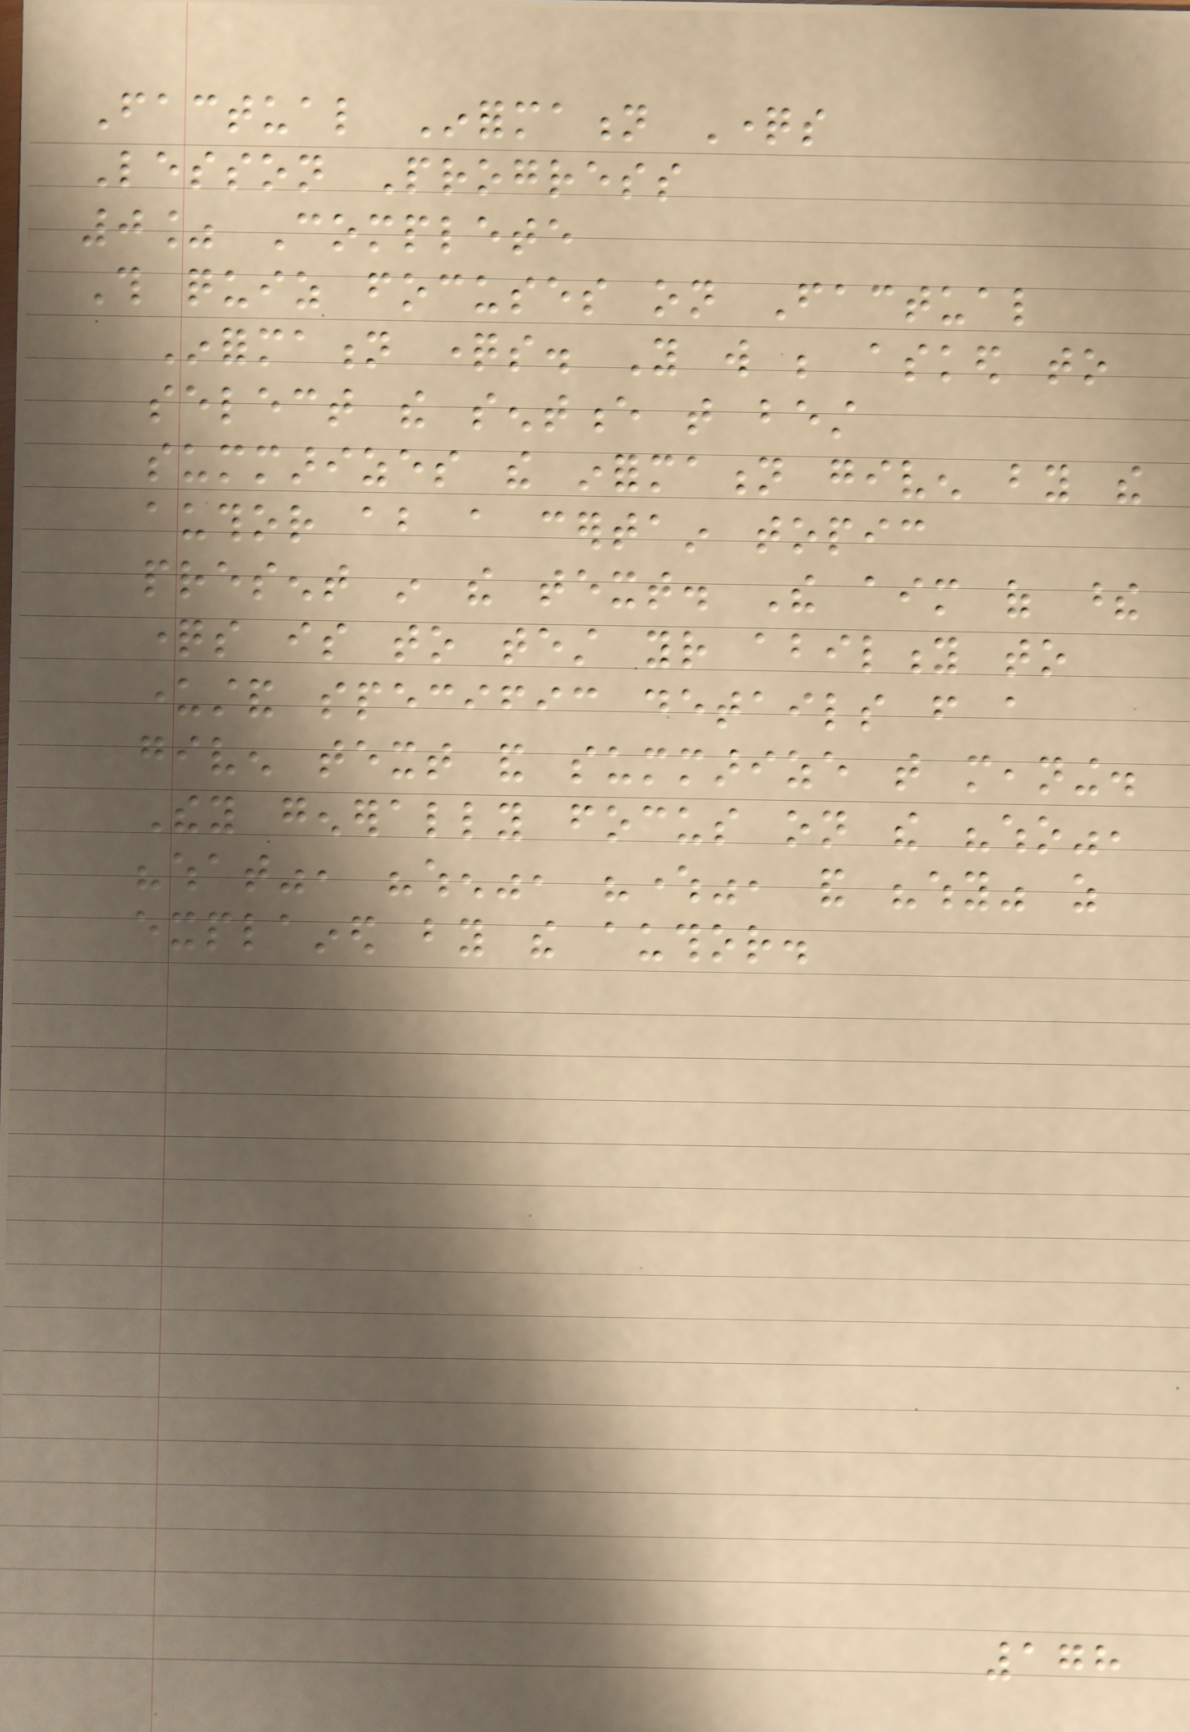Factual Information Questions
Lesson Progress
0% Complete
This quiz focuses on Factual
Information questions. You will be asked to
select the sentence that best
summarizes the information given by the
author about a certain topic
present in the text. The aim of these
questions is to test your ability to
understand specific details from a
given text and summarize that meaning.
They generally focus on the "who",
"what", "when", "where", and "why" as
explained by the author.
178
